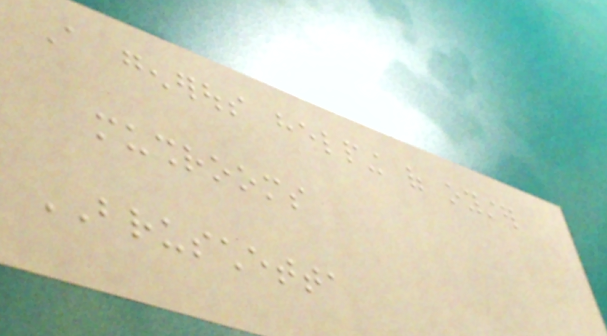A generous helping of oyster
mushrooms
BRUSCHETTA
